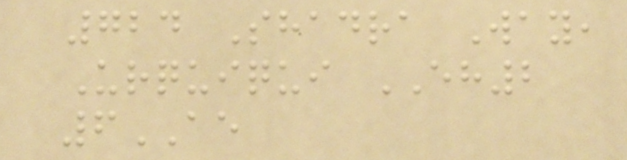724 Shadra Way,
Urquiqui EH2
6AE
